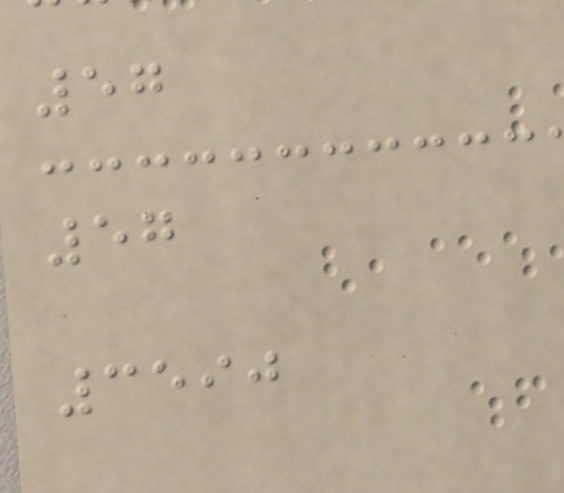57
57
3590
